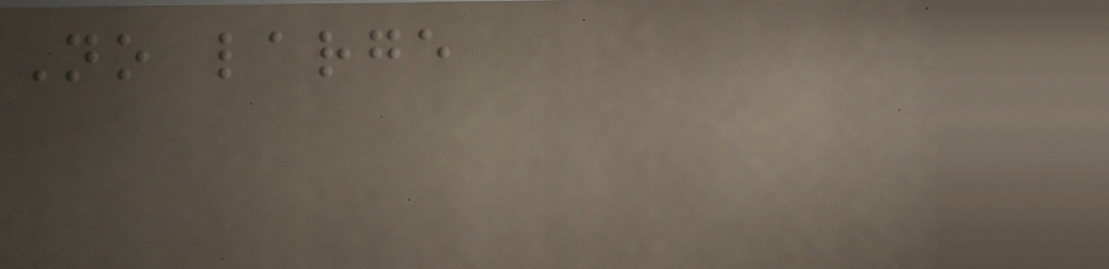No large
